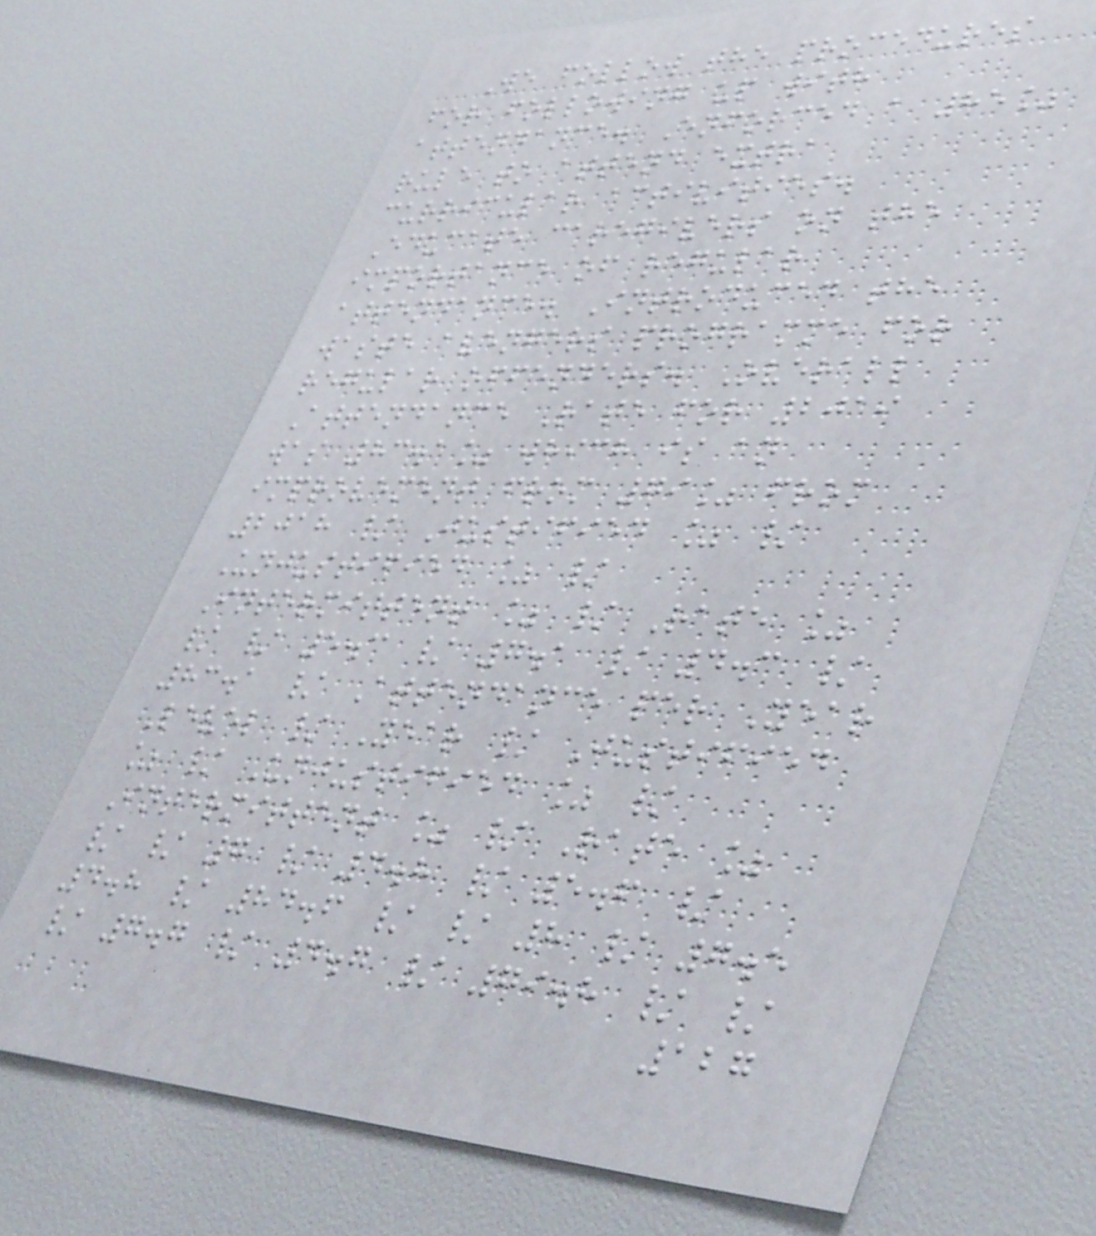We follow the procedures
for following up with
attendance. Enforced a 85%
rule to attend extra
curricular activities.
Educate caregivers on the
importance of regular
attendance. Introduced the
waste avengers programme for
regular offenders. Overall
Attendance Rate for 2019
was 83.1% which is an
improvement from 79% from
2018 / Justified % /
Unjustified % /
Intermittent % / Rate %
/ / 5.3 / 7.1 / 4.3 /
83.1 / Attendance per Year
Level / Year / Justified
% / Unjustified % /
Intermittent % / Rate %
/ / 7 / 4.8 / 5.6 /
4.8 / 84.6 / / 8 / 7.5
/ 7.7 / 4.7 / 79.8 / /
127
